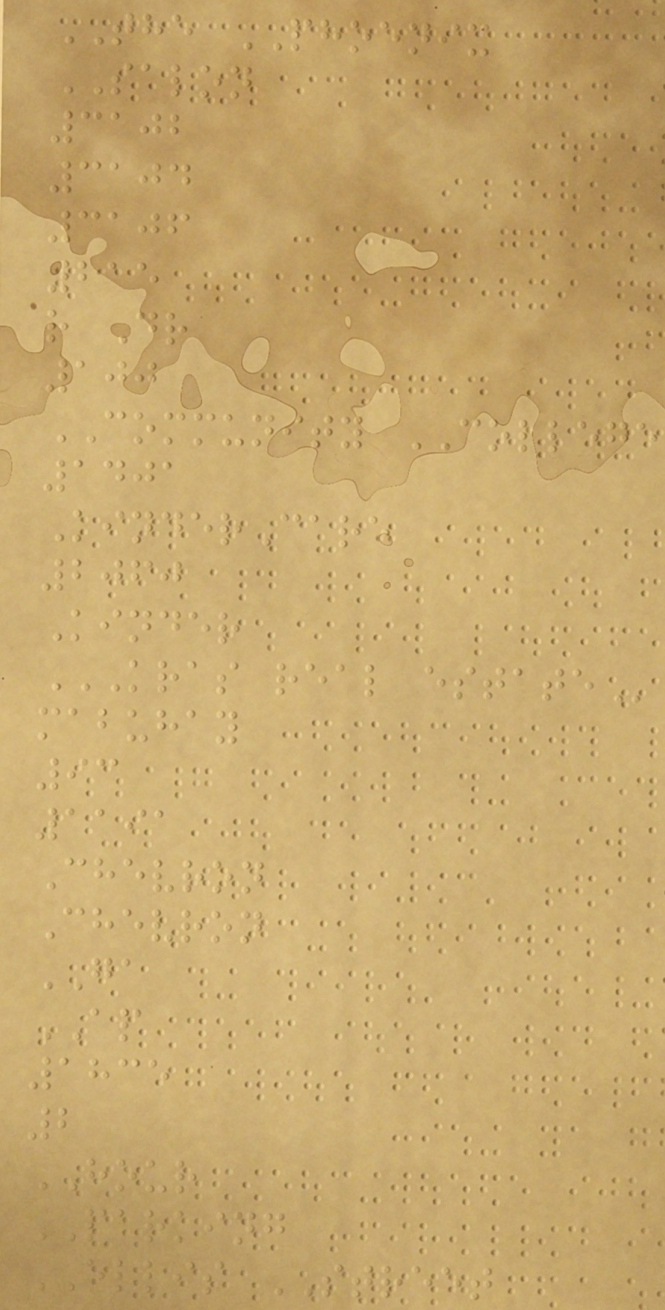THE PHOENIX
SALON
3102
3104
3106
215
r Dr
100
COMMUNITY COLLEGE
1401
KinderCare
2060
Kinder
KRAS REAL ESTATE
mabuhay
93
1191
Chevron
Chevron
GA
AP
1835
2
HOUR
PARKING
ELLIS STREET
